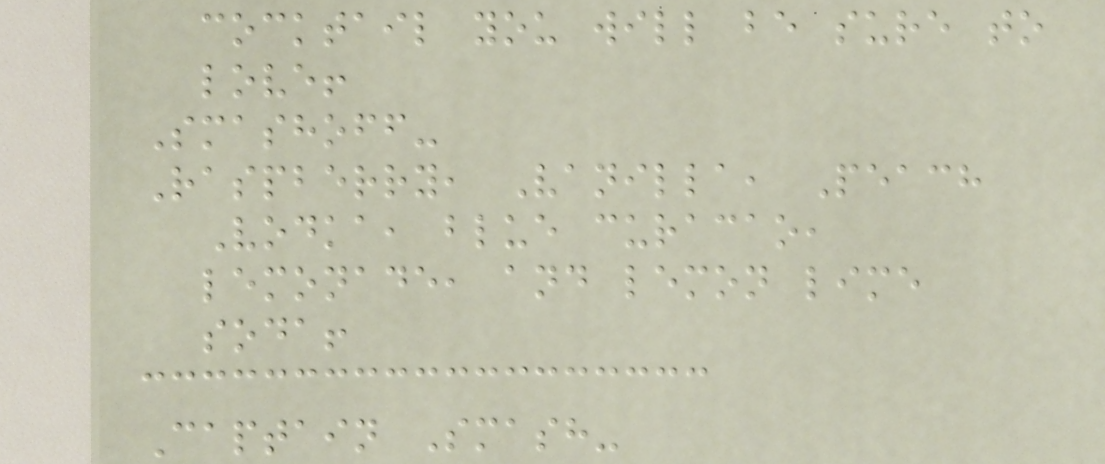cocktail you will be sure to
love!
Smashoff-
Raspberry, Vanilla, Peach
Vodka, blue curacao,
lemonade, and lemon lime
soda!
Captain Smash-
